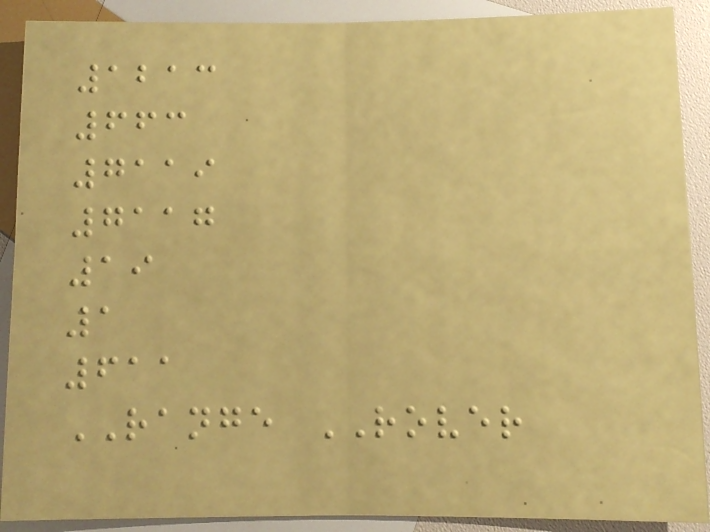1213
663
7119
7117
19
1
611
RANGE ROVER
